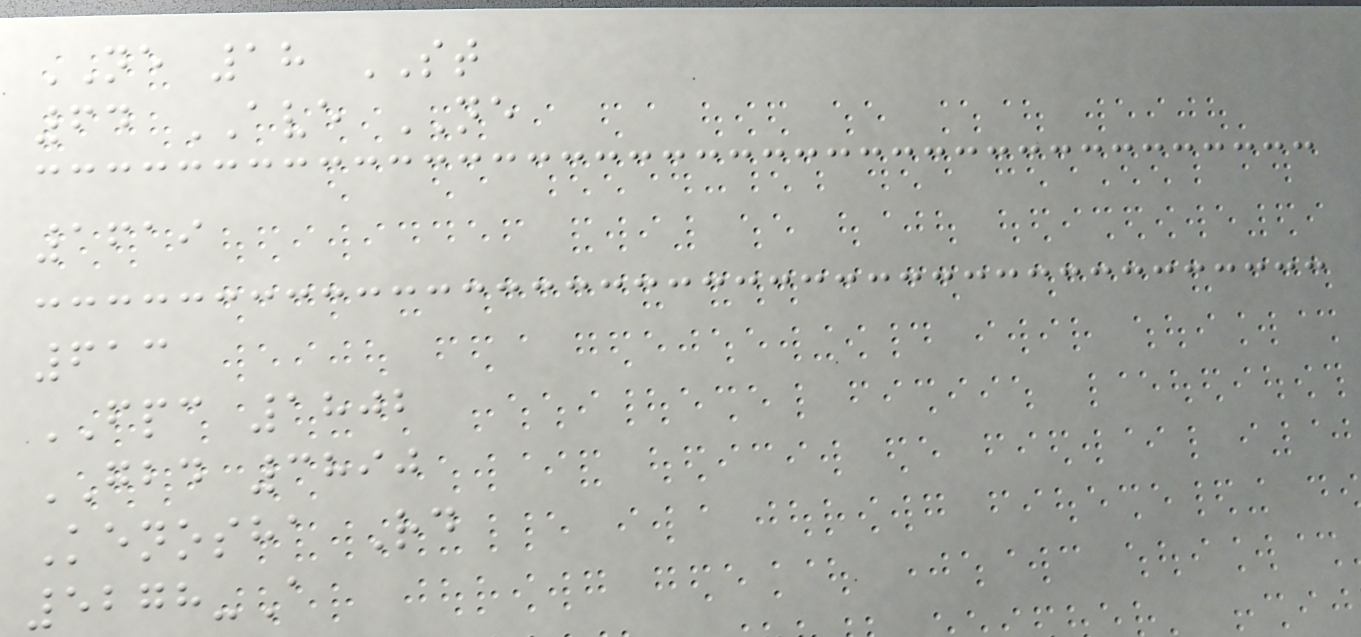NE 18 ST
64 AVE NE
1619
613
FPC 1802
GBD 3890
Kenosha Rd
5278-A
